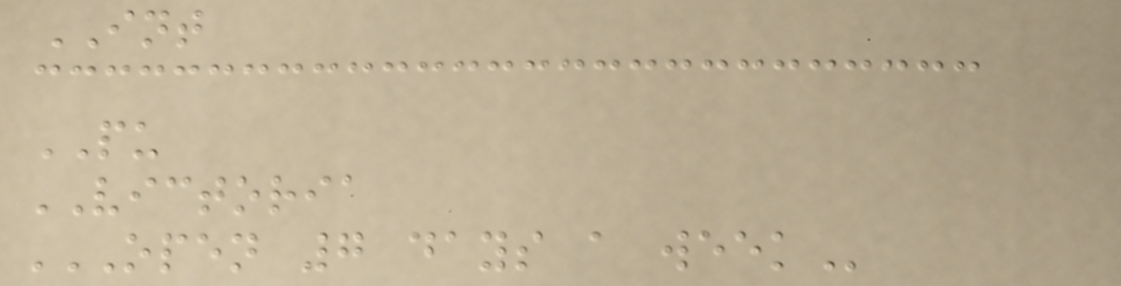INT
PU
VICTORIA
OPEN 7 DAYS A WEEK
